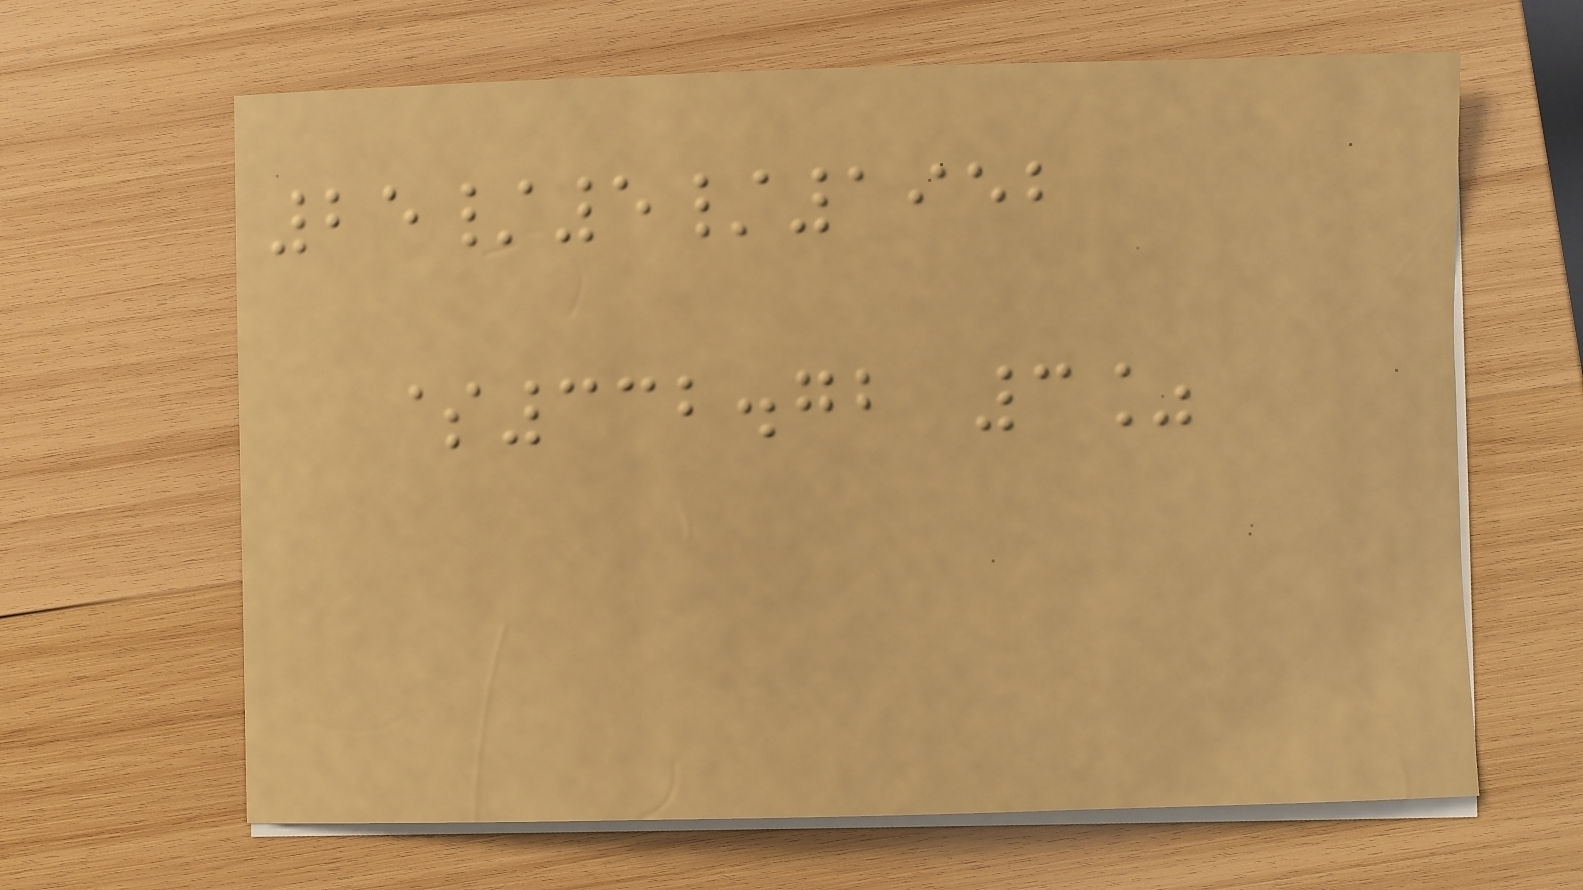25/5/1952
$332.72 3%
